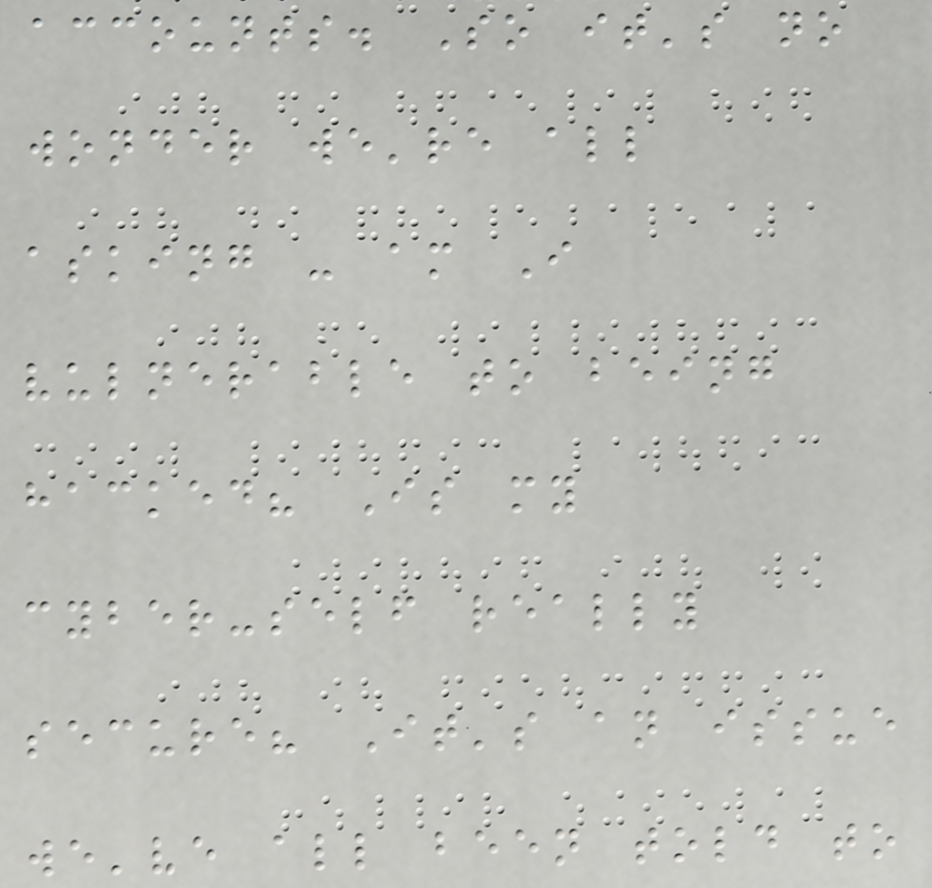accounts. So it's no
wonder we're all
asking - am I
vulnerable to being
hacked? Is my
cyber-self really
secure? It's an issue
we've all been told to
